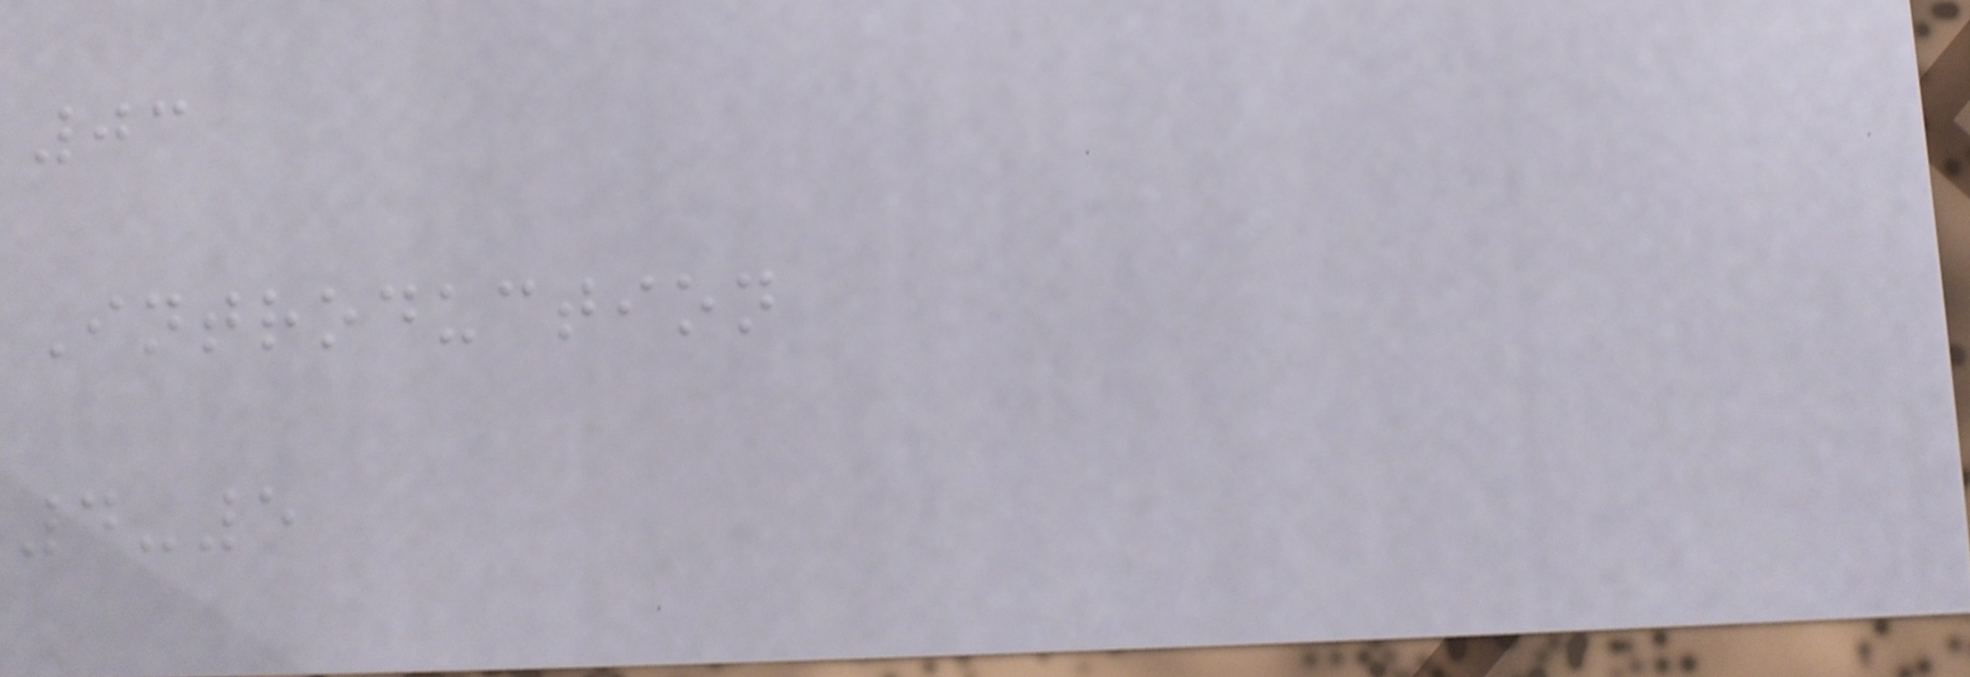03
Introduction
4-5
